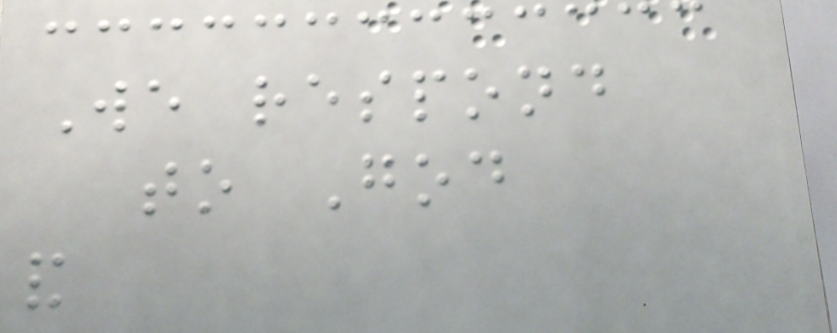We respond
to God
and
